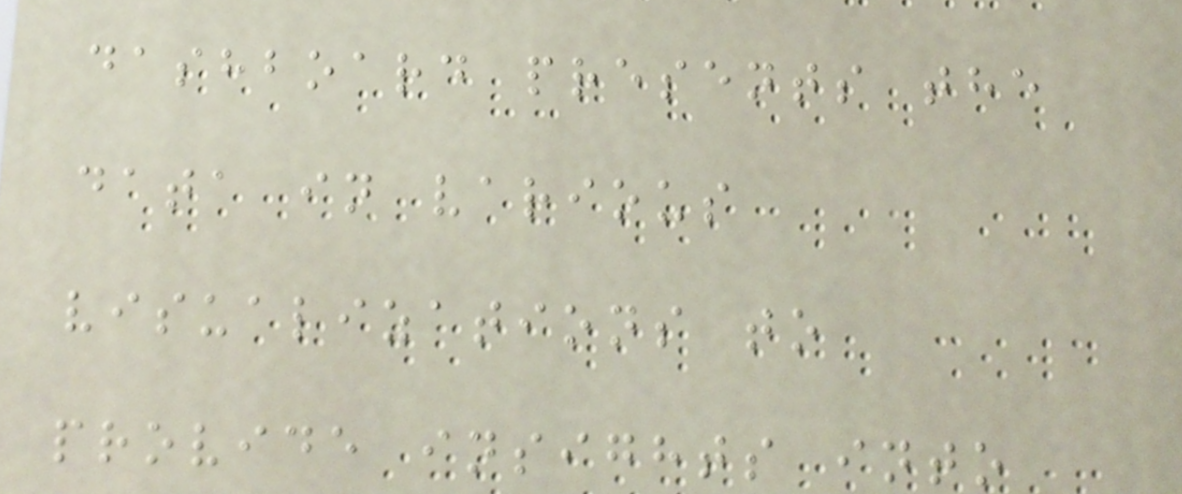dashboard presents the
data in various
visualizations to
provide insights into
